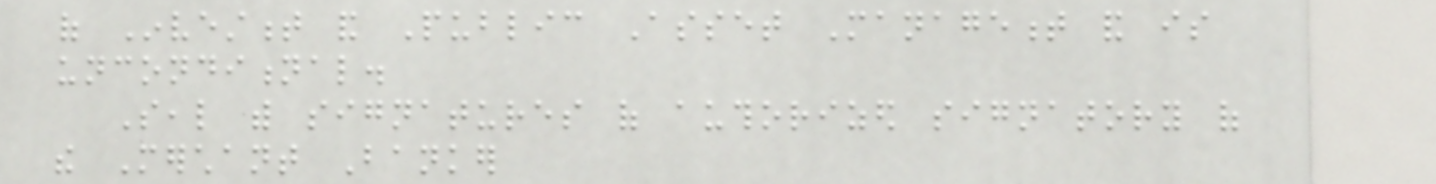of Investment and Public Asset Management and is
unconditional.
Seal with signatures of authorized signatory of
the Merchant Banker
